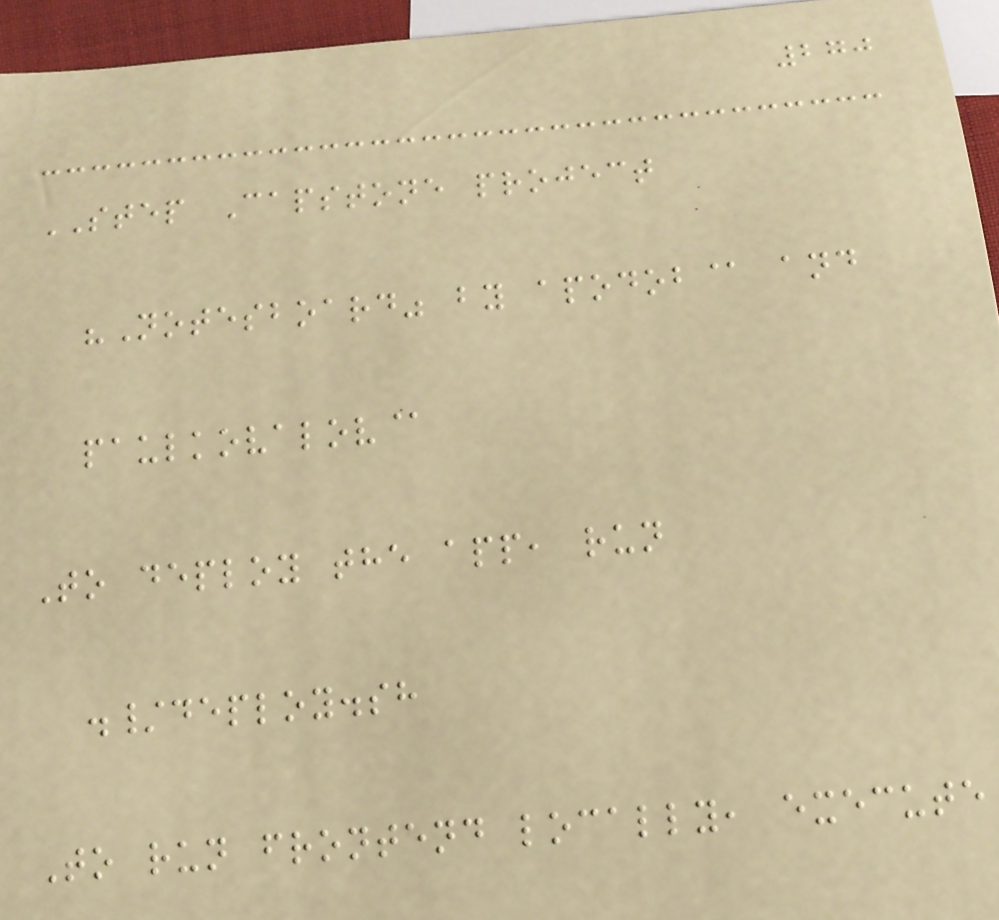270
STEP Capstone project
"Notesboard" by apodob@ and
paulkovalov@
To deploy the app, run
./deploy.sh
To run frontend locally, execute
